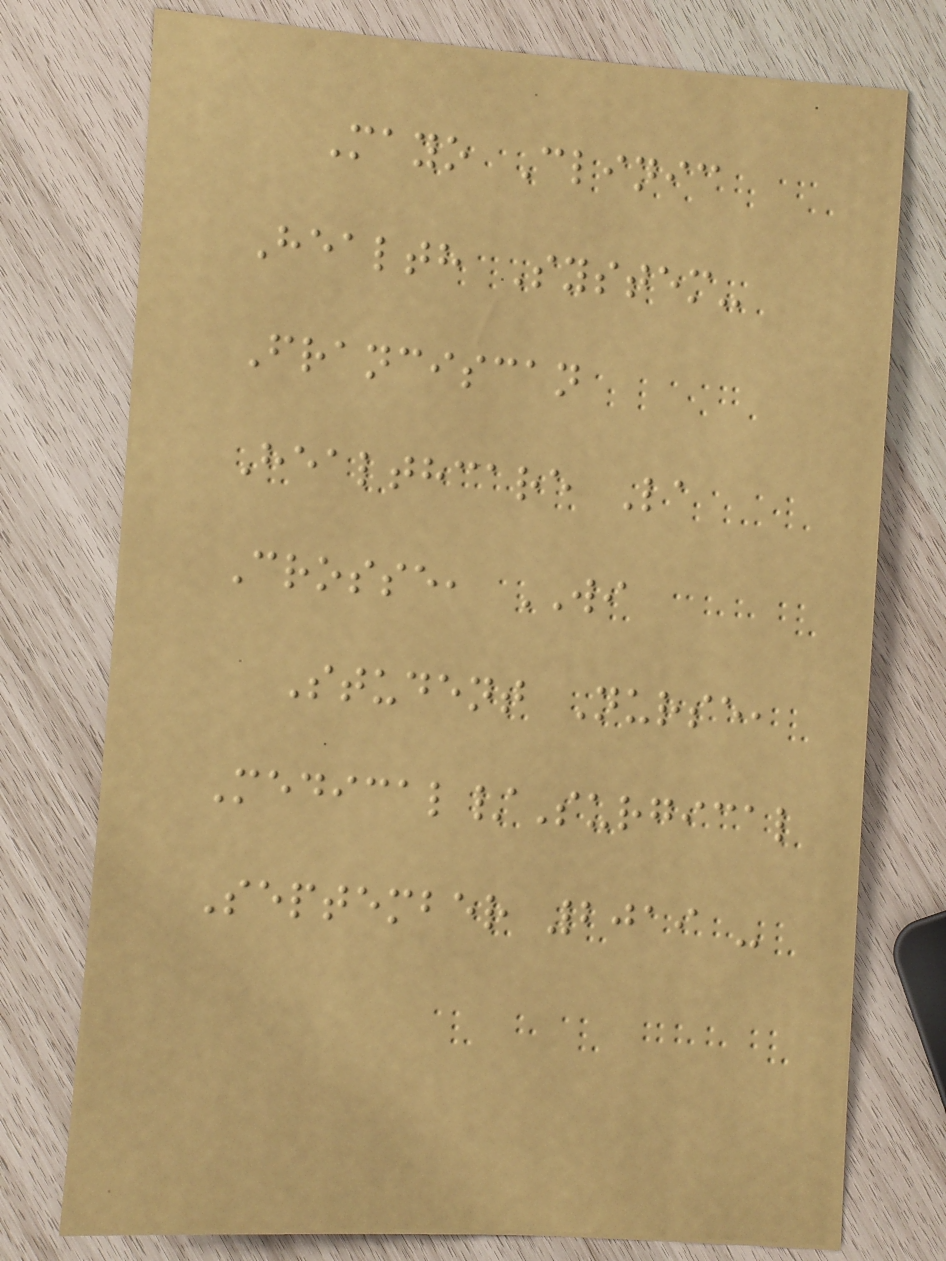Mayo Clinic
Health System-
Franciscan
Healthcare La
Crosse, WI
Student Nurse,
Medical/Surgical
September 2019 -
